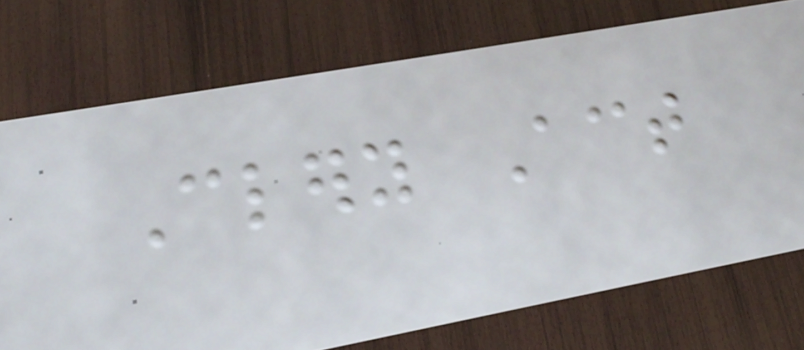Clery Act
